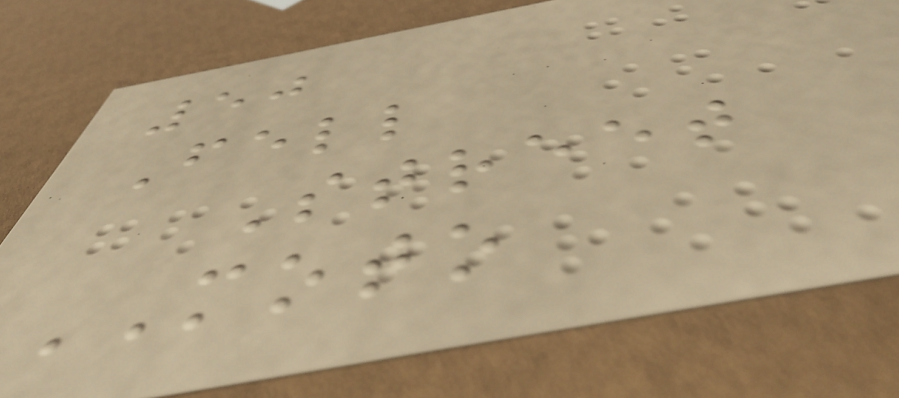50
Fell
Street
MOTO
